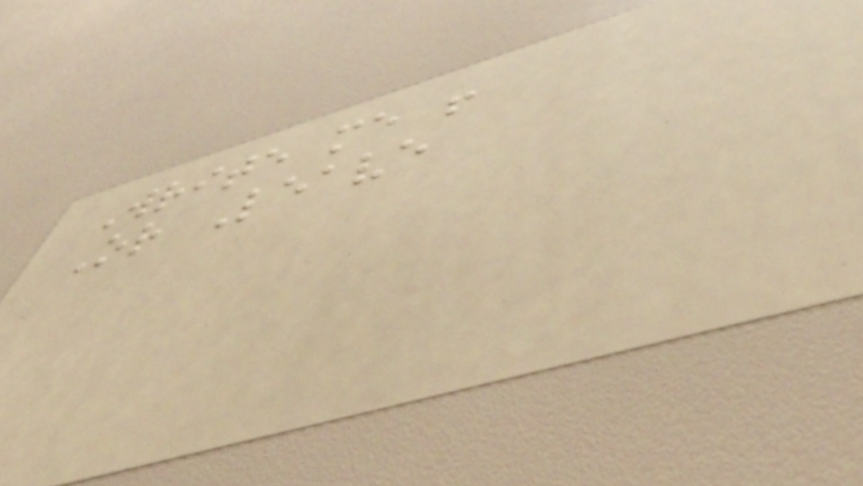Write me !
Or Leave
